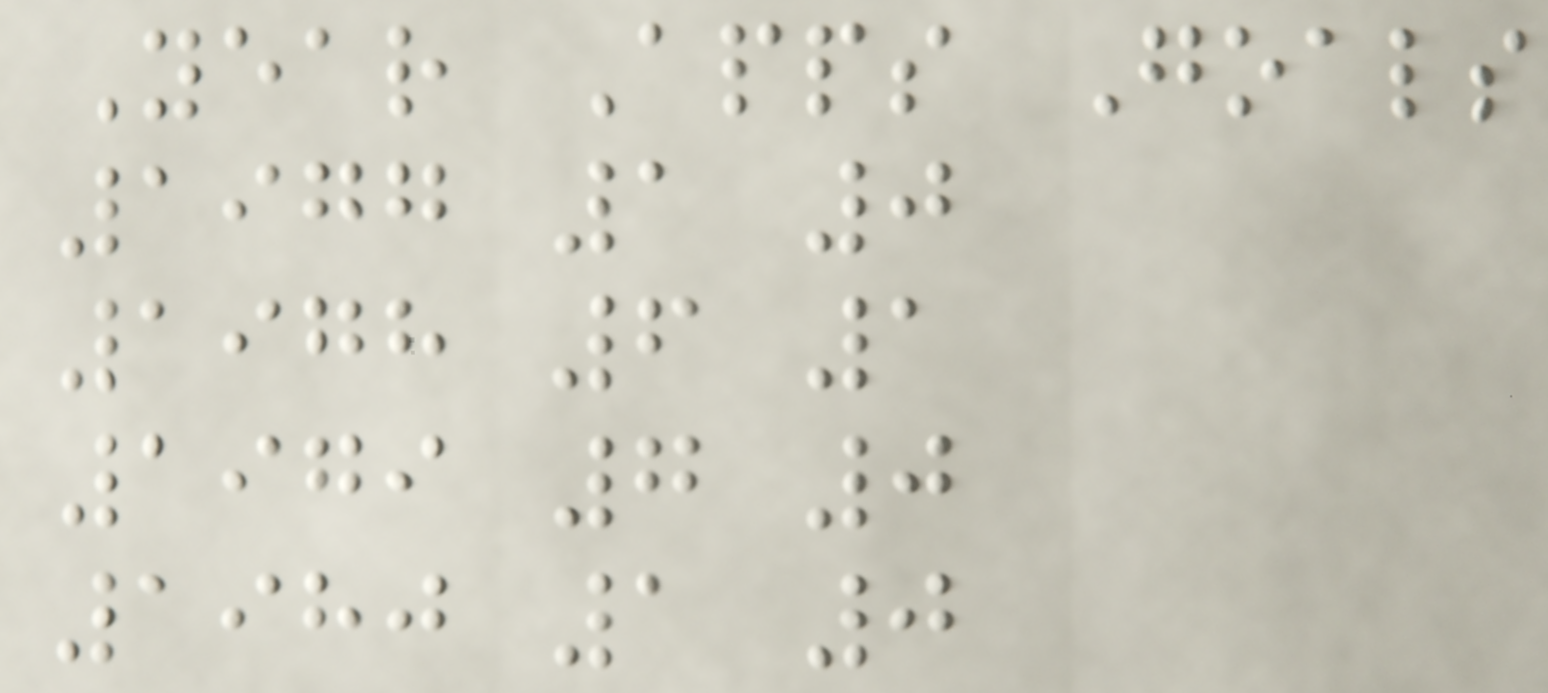Year Apps Goals
1977 1 0
1978 6 1
1979 7 0
1980 1 0
